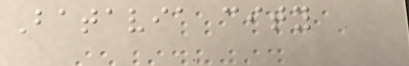Batavia city
